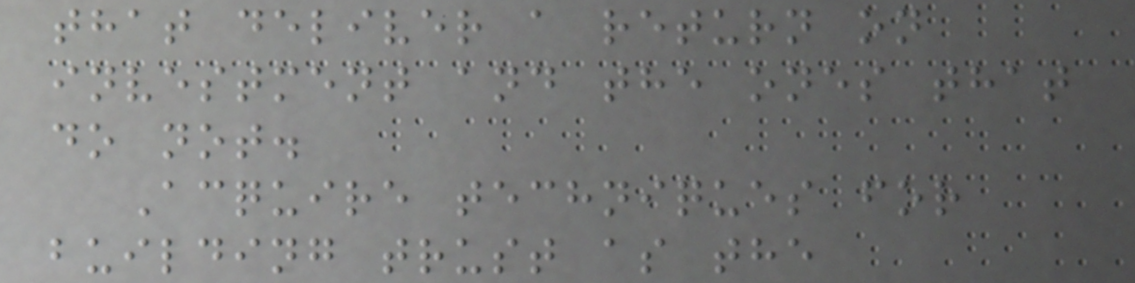that deliver a return on
investment and the ones that
do not.
Acquire techniques for
building trust as the
